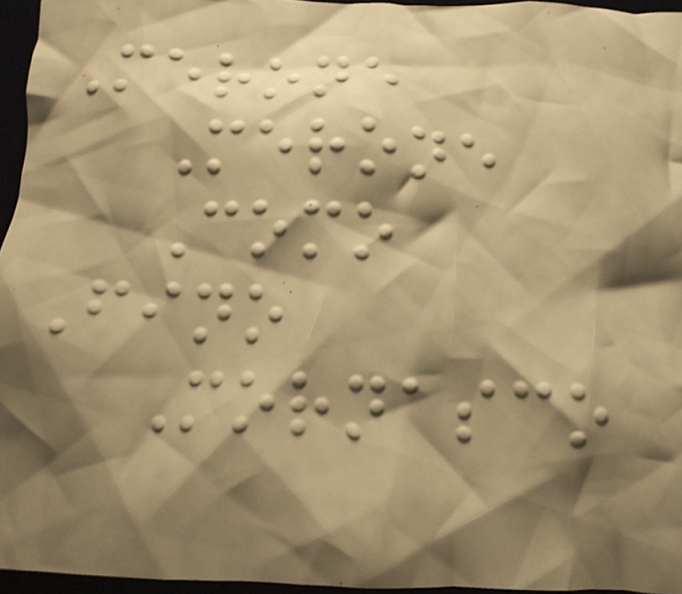Merone
Merone
Como
Fino
Mornasco
